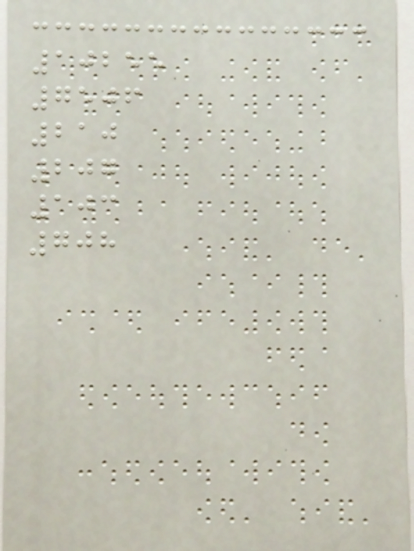10255
7506
210
207
103
708
